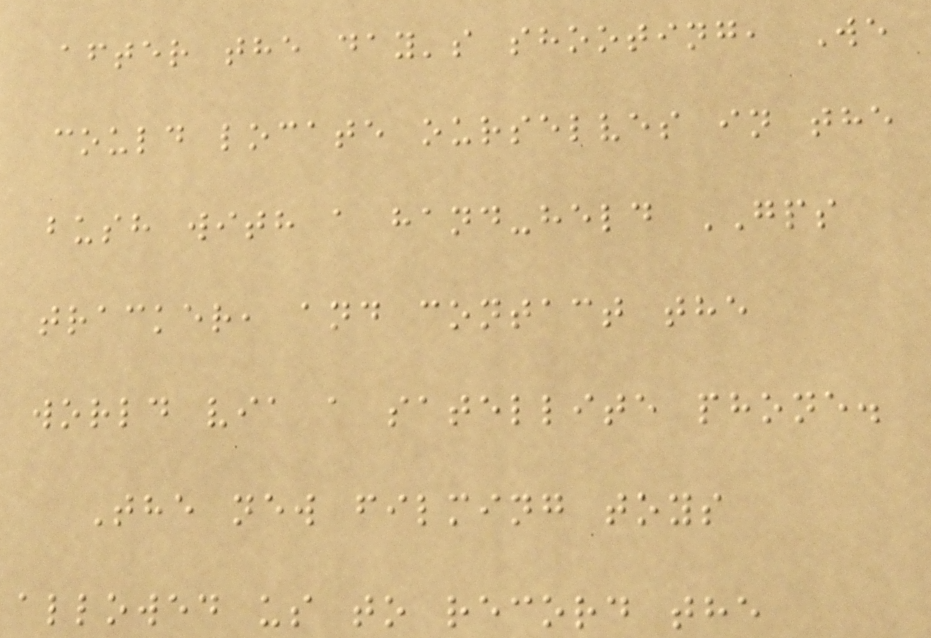after the day's shooting, We
could locate ourselves in the
bush with a hand-held GPS
tracker, and contact the
world via a satellite phone.
The new filming toys
allowed us to record the
